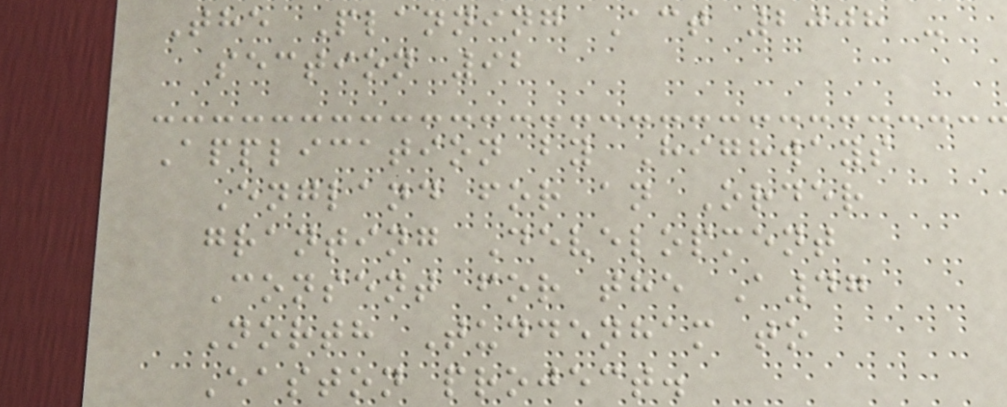The Planning Act 2008 -
section 92
Application by Highways
England for an Order
granting Development
Consent for the A47
North Tuddenham to
Easton project.
